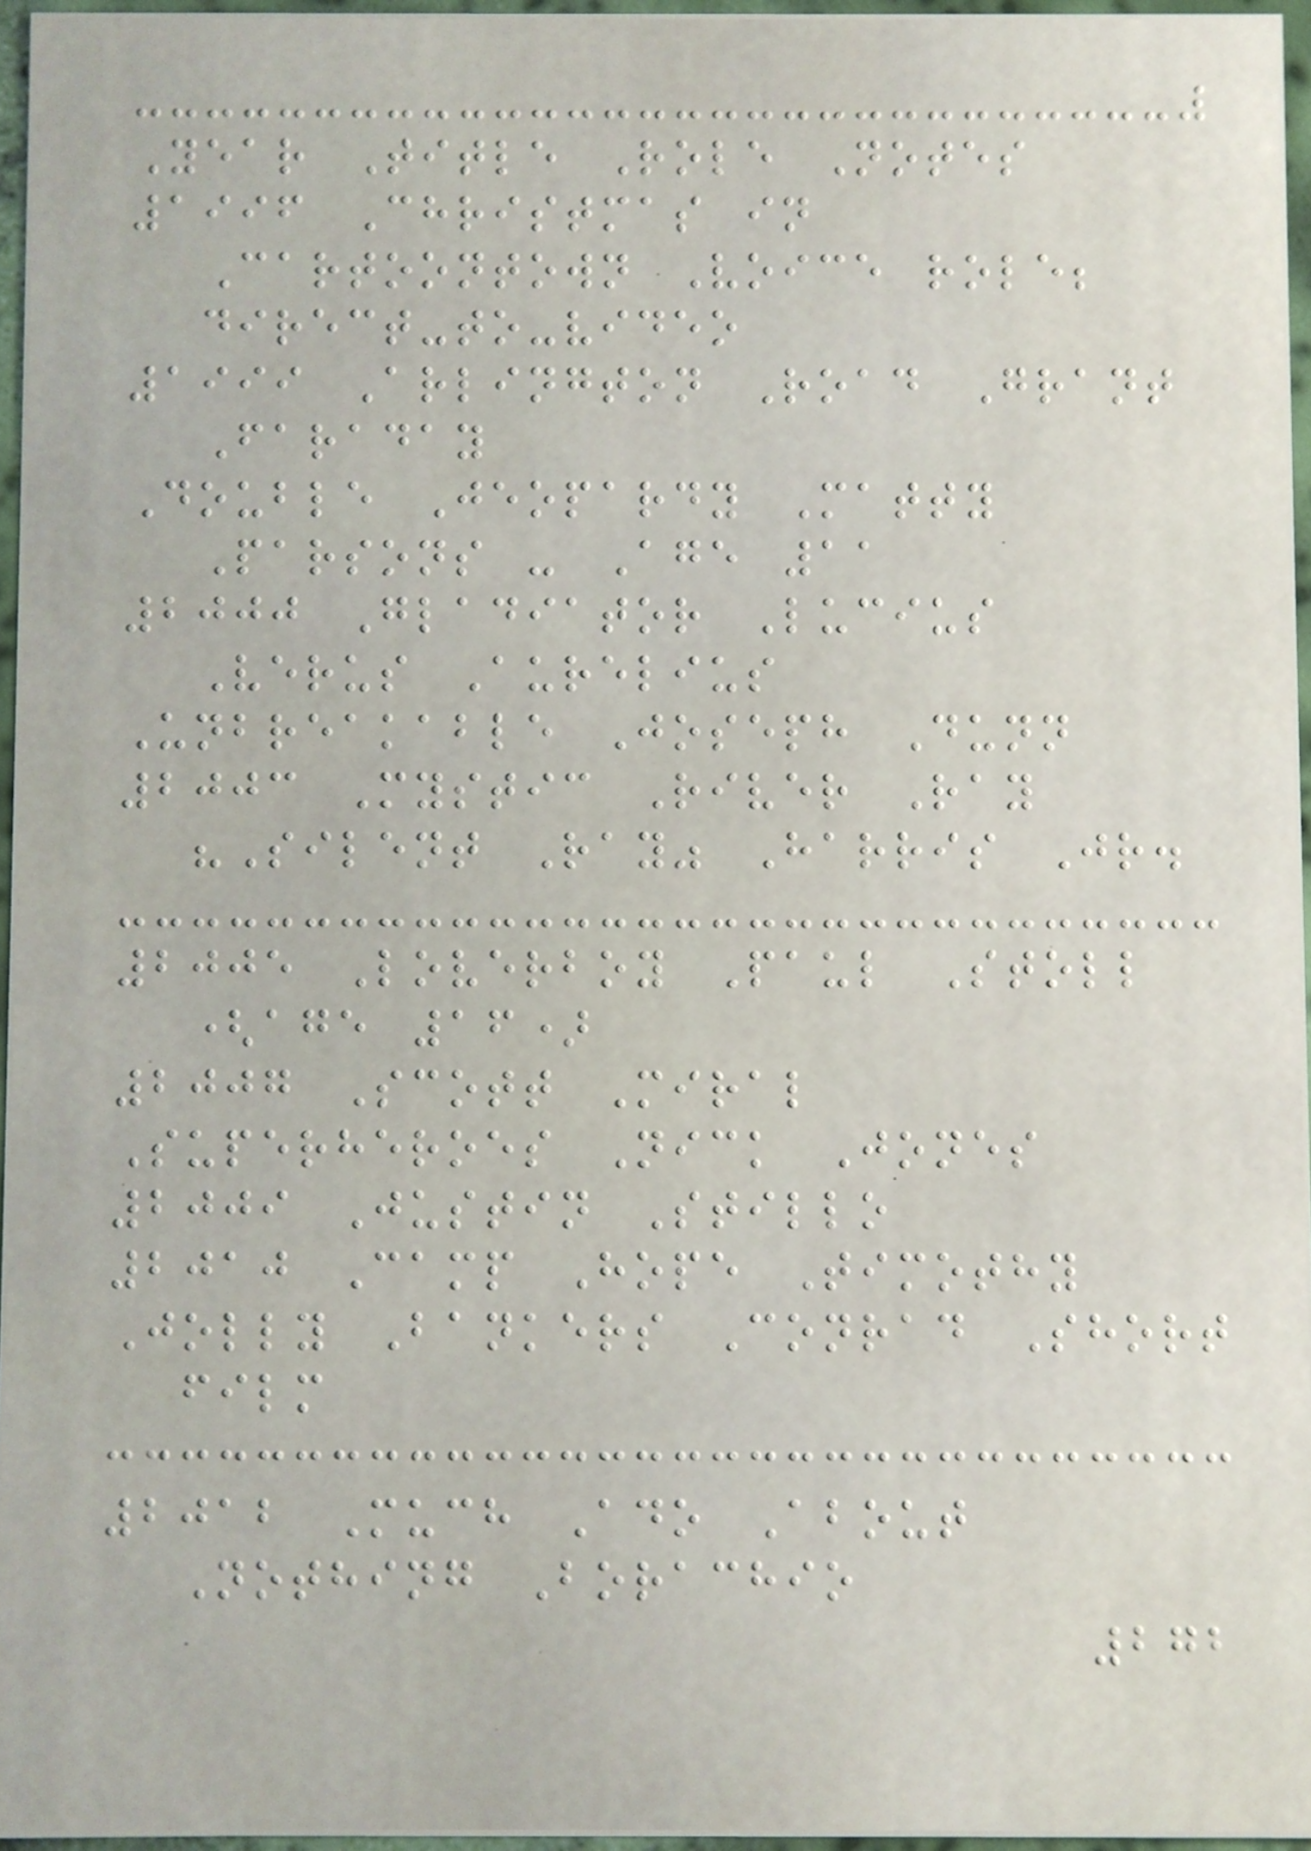Year Title Role Notes
1996 Christmas in
Cartoontown Voice role;
direct-to-video
1999 Arlington Road Grant
Faraday
Double Jeopardy Matty
Parsons - Age 11
2000 Gladiator Lucius
Verus Aurelius
Unbreakable Joseph Dunn
2003 Mystic River Ray
"Silent Ray" Harris Jr.
2005 Loverboy Paul Stoll
(age 16)
2007 Scott Miral
Superheroes Nick Jones
2009 Justin Stillo
2010 Camp Hope Timothy
Jolly Bankers Conrad Short
film
2012 Much Ado About
Nothing Borachio
272
